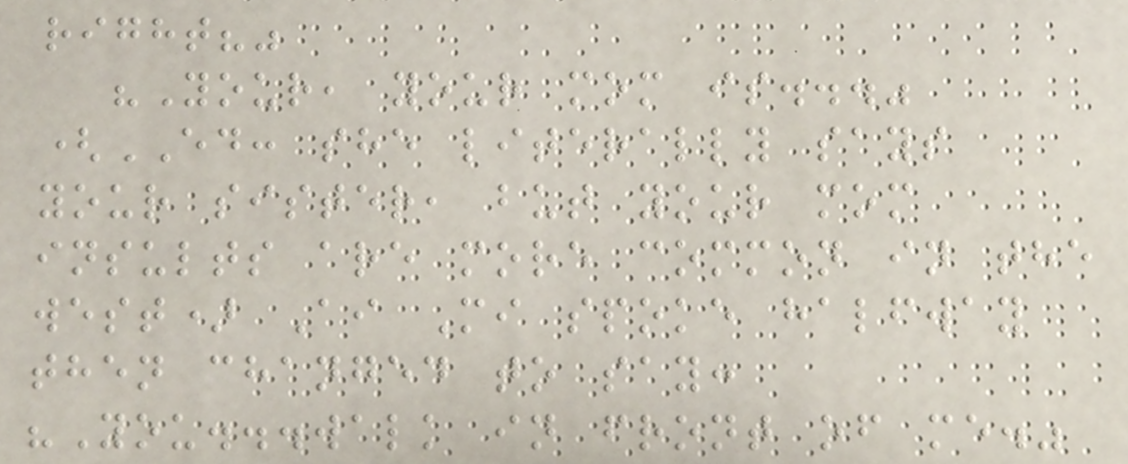right?"
"Your, your mom is..."
(ED: she literally says
your sister, but your mom
insults are more common in the
west) Ai Mi spoke halfway
then changed to say:
"You...walk in front of me."
